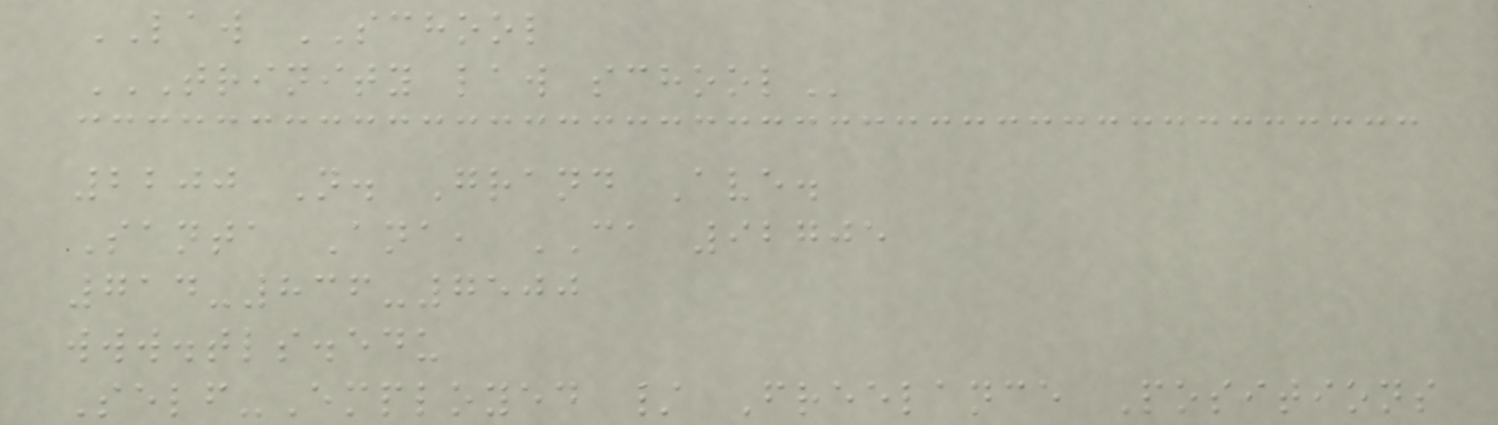LAW SCHOOL
TRINITY LAW SCHOOL
2200 N. Grand Ave.
Santa Ana, CA 92705
714-836-7500
www.tls.edu
Self-Employed / Freelance Positions
